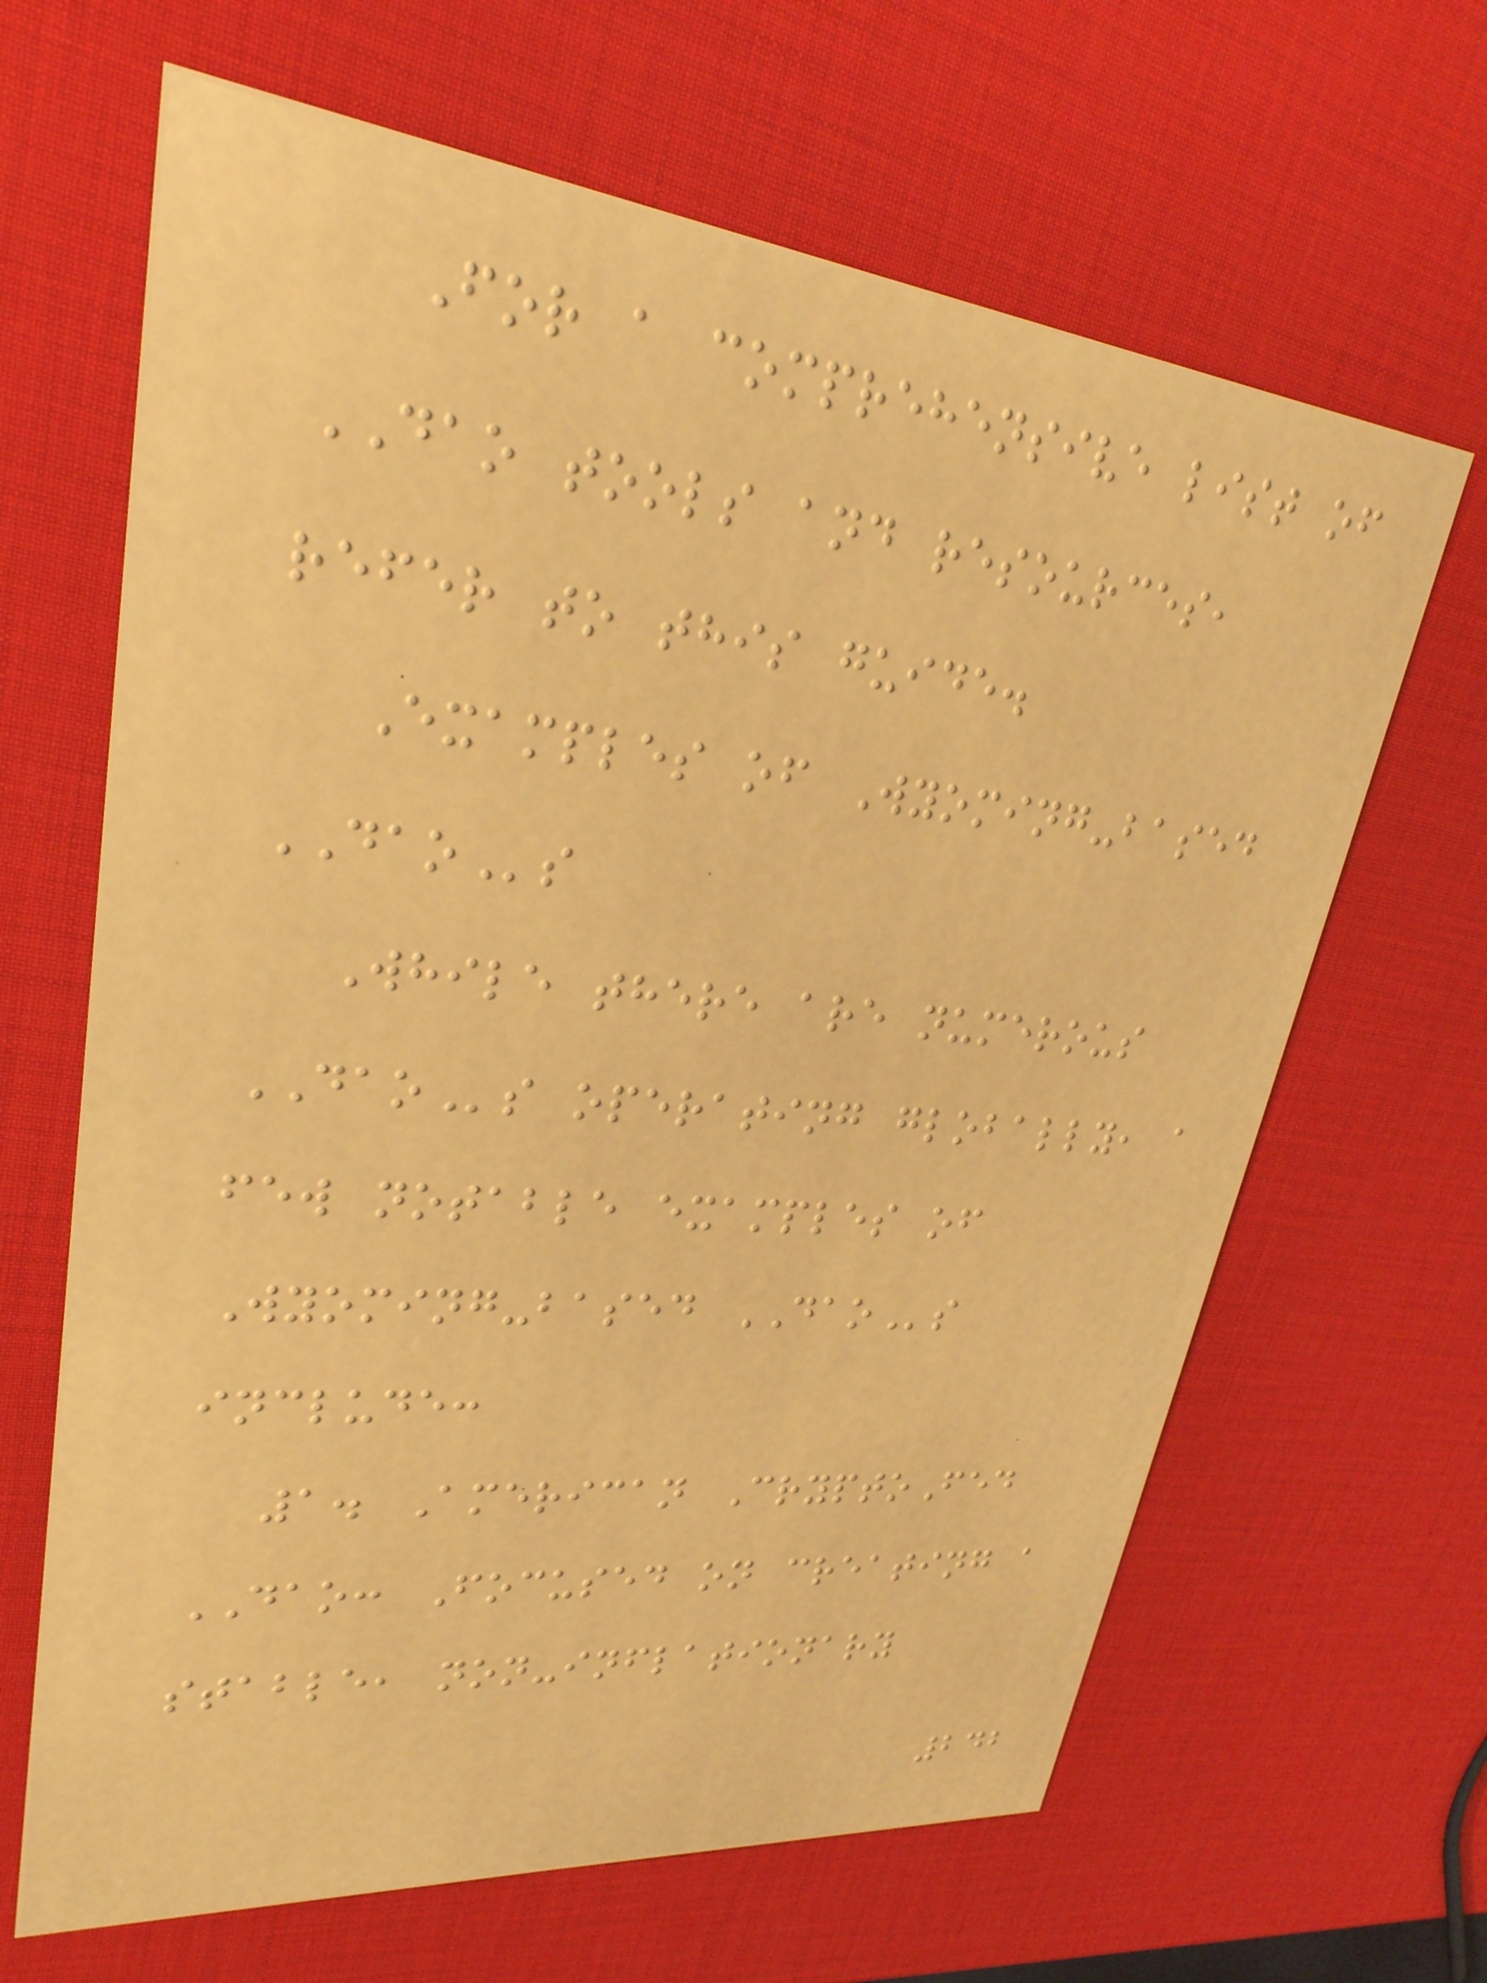For a comprehensive list of
DAO tools and resources,
refer to this guide.
Examples of Wyoming-based
DAOs
While there are numerous
DAOs operating globally, a
few notable examples of
Wyoming-based DAOs
include:
1. American CryptoFed
DAO: Focused on creating a
stable, non-inflationary
242
